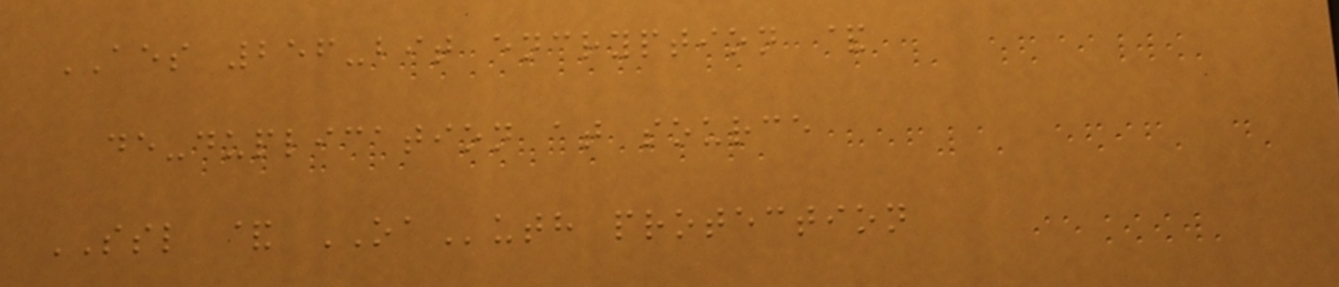AES 256-bit encryption &
de-duplication at source
SSL & OAuth protection
